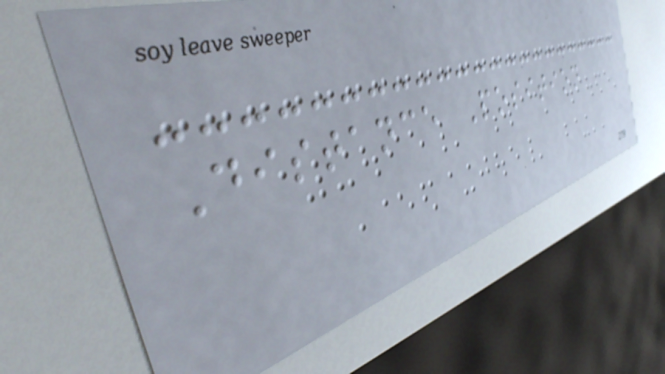Distance Position
